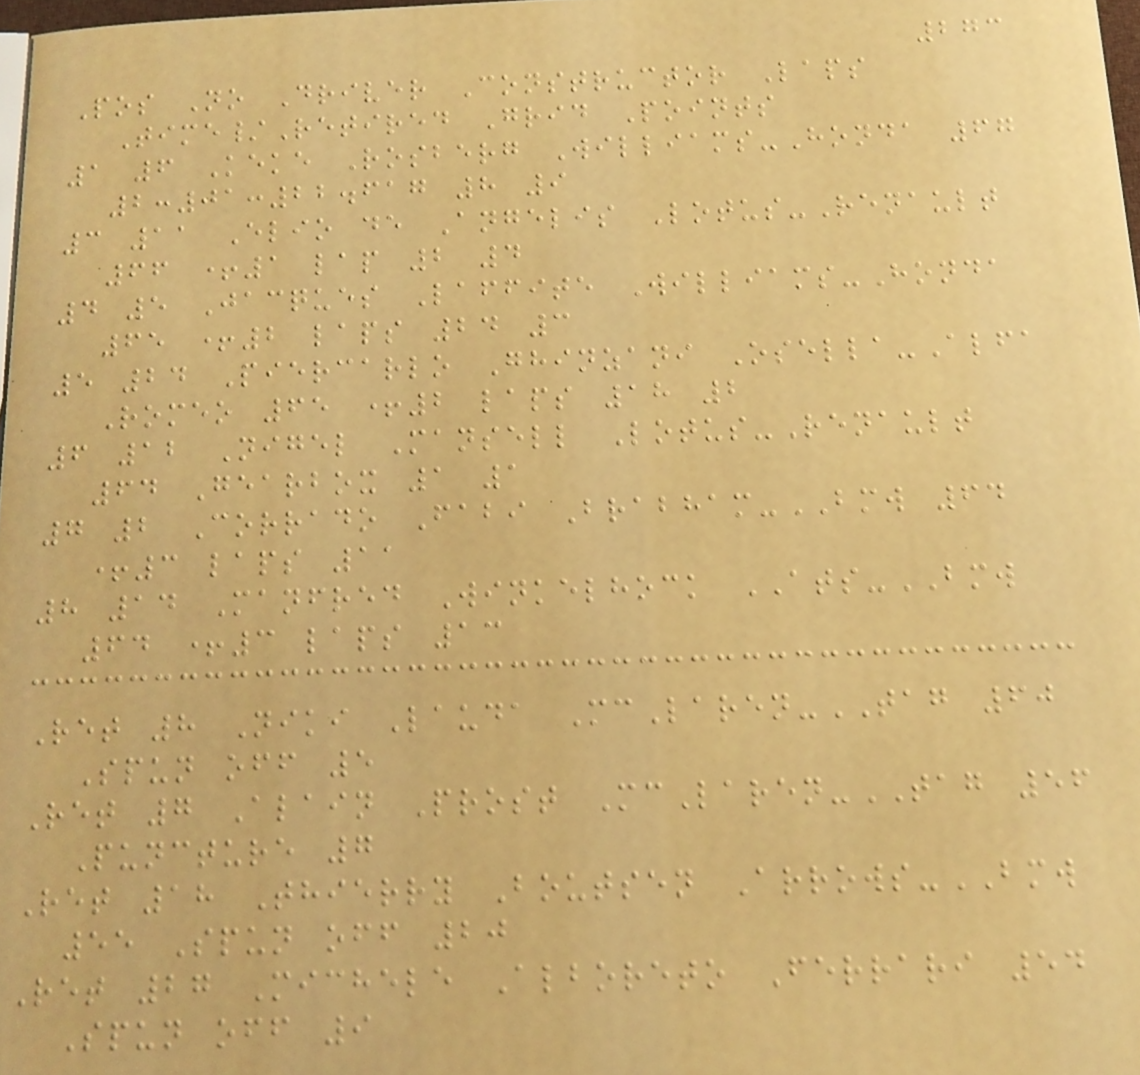273
Pos No Driver Constructor Laps
Time/Retired Grid Points
1 6 Keke Rosberg Williams-Honda 67
2:01:22.617 8 9
3 11 Elio de Angelis Lotus-Renault
66 +1 lap 2 4
4 5 Jacques Laffite Williams-Honda
65 +2 laps 24 3
5 24 Piercarlo Ghinzani Osella-Alfa
Romeo 65 +2 laps 18 2
6 12 Nigel Mansell Lotus-Renault
64 Gearbox 1 1
7 2 Corrado Fabi Brabham-BMW 64
+3 laps 11
8 14 Manfred Winkelhock ATS-BMW
64 +3 laps 13
Ret 8 Niki Lauda McLaren-TAG 60
Spun off 5
Ret 7 Alain Prost McLaren-TAG 56
Puncture 7
Ret 18 Thierry Boutsen Arrows-BMW
55 Spun off 20
Ret 27 Michele Alboreto Ferrari 54
Spun off 9
